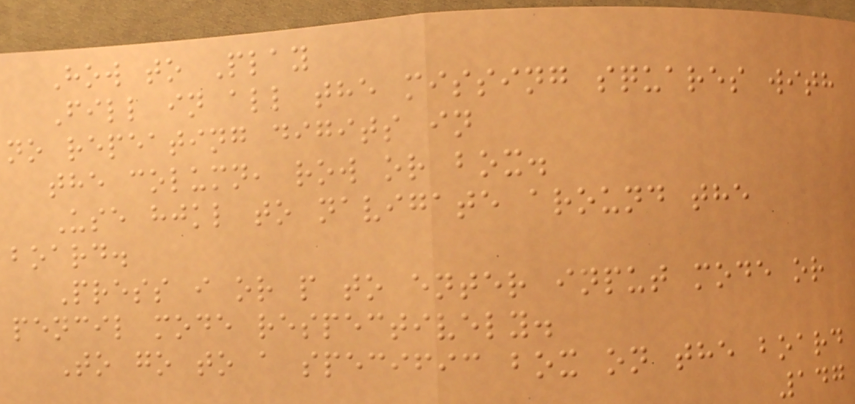How to Play
Fill in all the missing squares with
no repeating digits in
the column, row or box.
Use hjkl to navigate around the
board.
Press i or p to enter input mode or
pencil mode respectively.
To go to a specific box on the board
147
